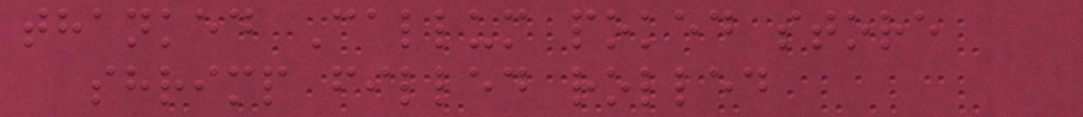thanked Callum poked store
shrimp filled rolled
